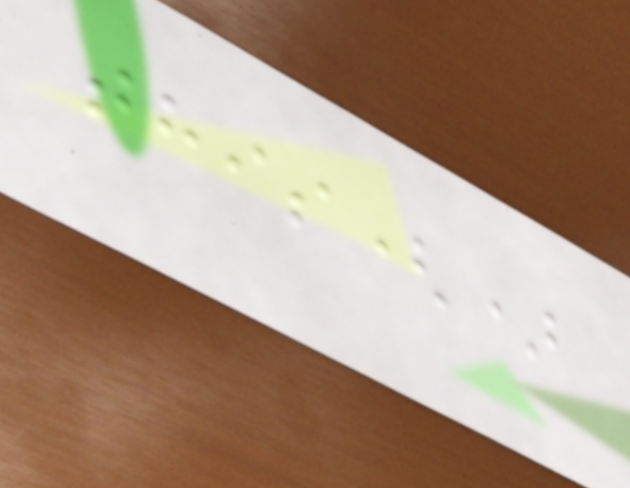this()
